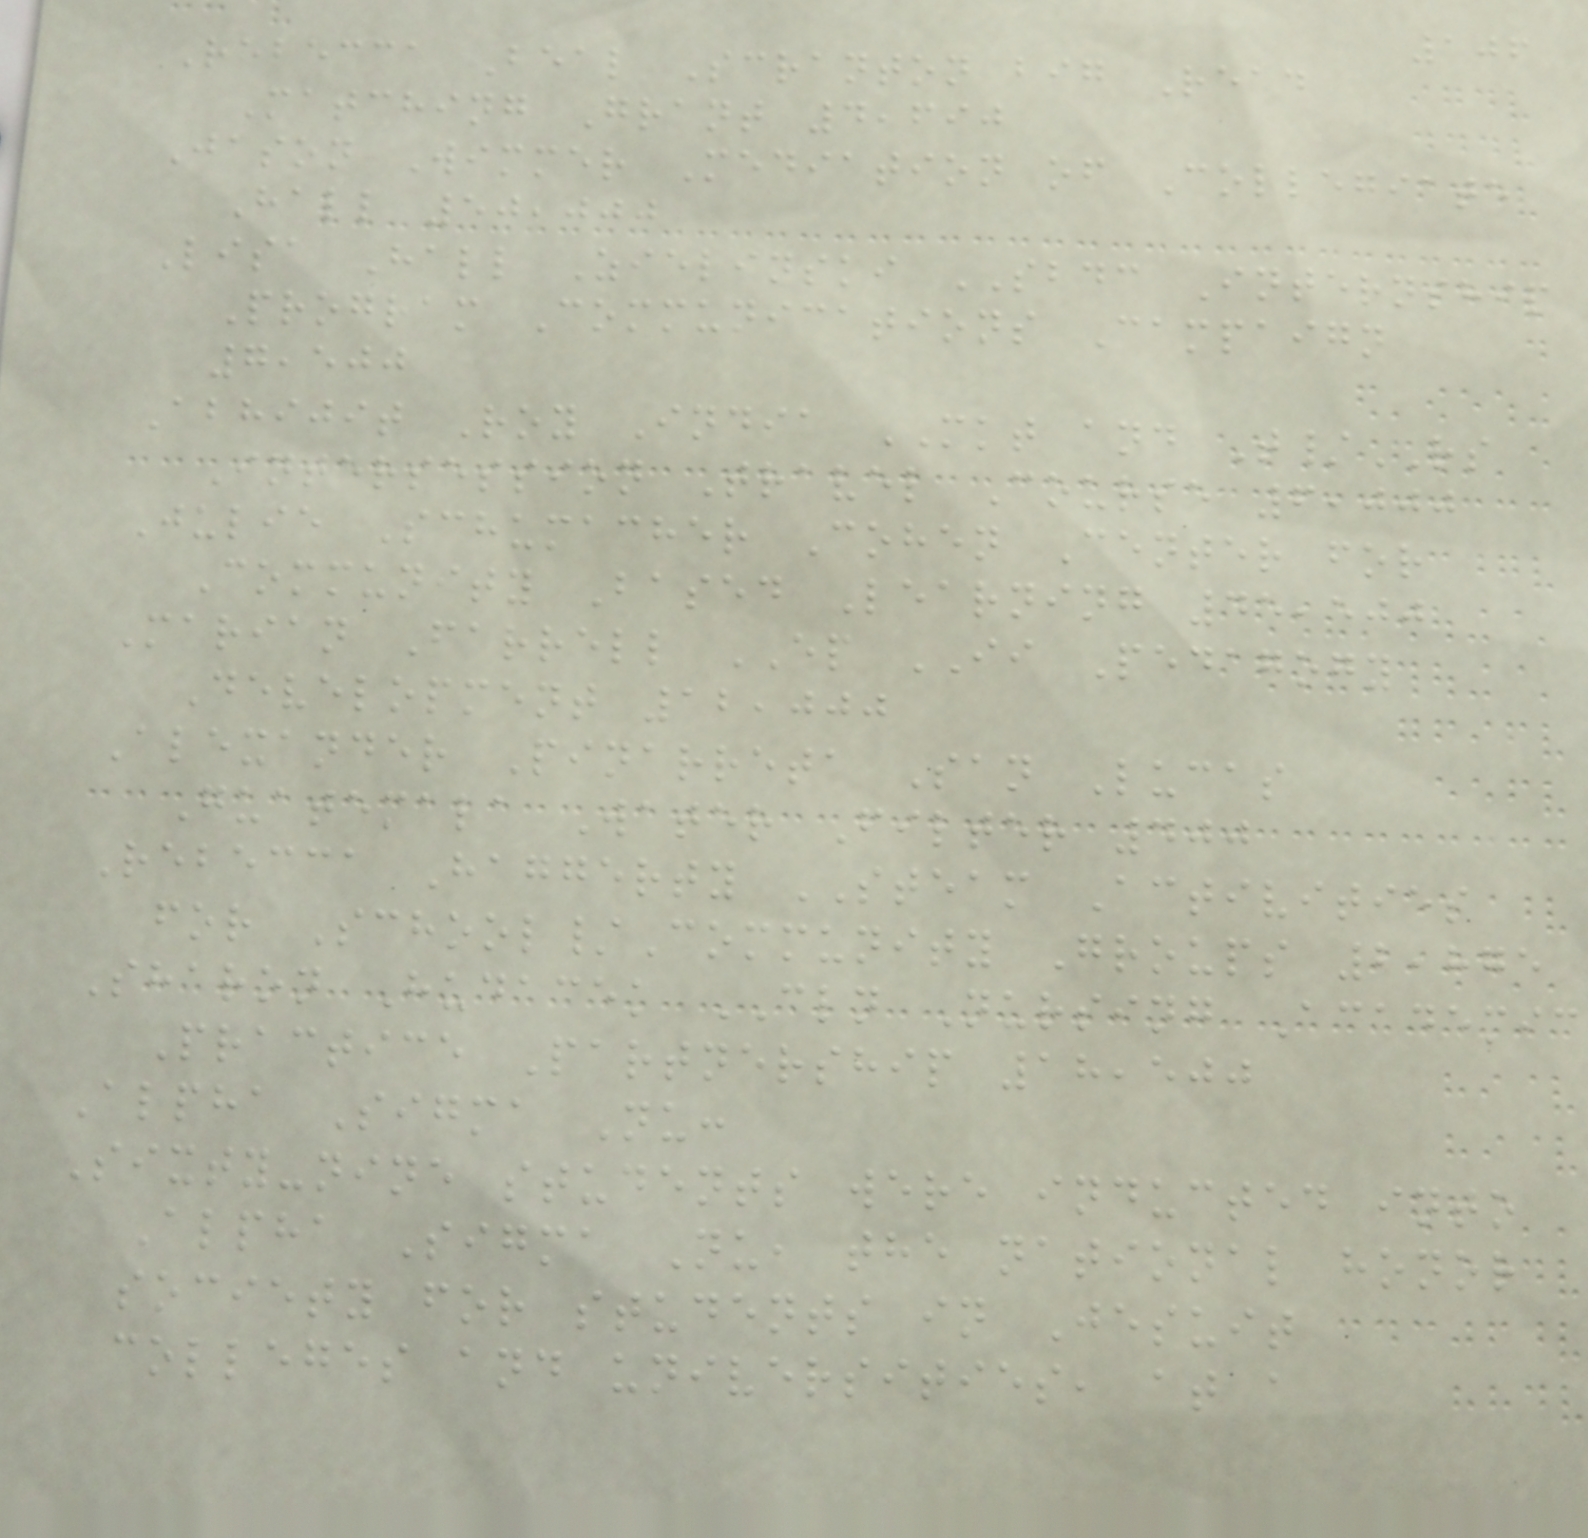106
Rebecca Beal Scranton big Read
Matching Grant 4,690
Jason Wimmer Mediation of Collegiate
Hall 50,000
Lisa Hall Zielinski SBDC Internship
Program Communications Campaign
7,500
Abhijit Roy India MKT and T/RS
Intersession Travel Course 6,000
Julie Schumacher Cohen Center for
Community Based Learning 45,500
Marian Farrell EP II Pedagogy
Development 12,000
Alexander Pinarreta San Lucas
Guatemala Water Filter 400
Rebecca Haggerty STEAM Activities
for School/Community Groups 2,875
Sharon Hudacek CLN Nursing Academic
Practice Partnership 18,500
Alpha Sigma Nu:
Sixty-nine students were inducted into
Alpha Sigma Nu, the national honor
society for students in Jesuit
colleges and universities, at a
